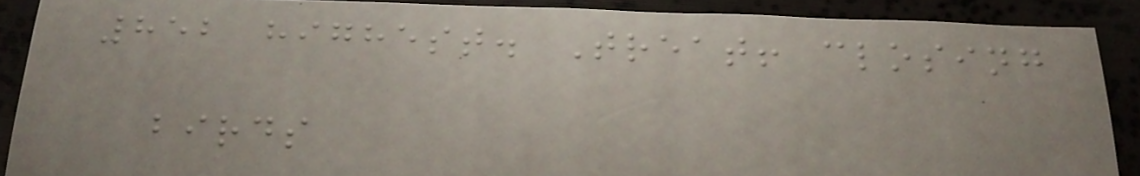852 highest. Treat! closing
birds
